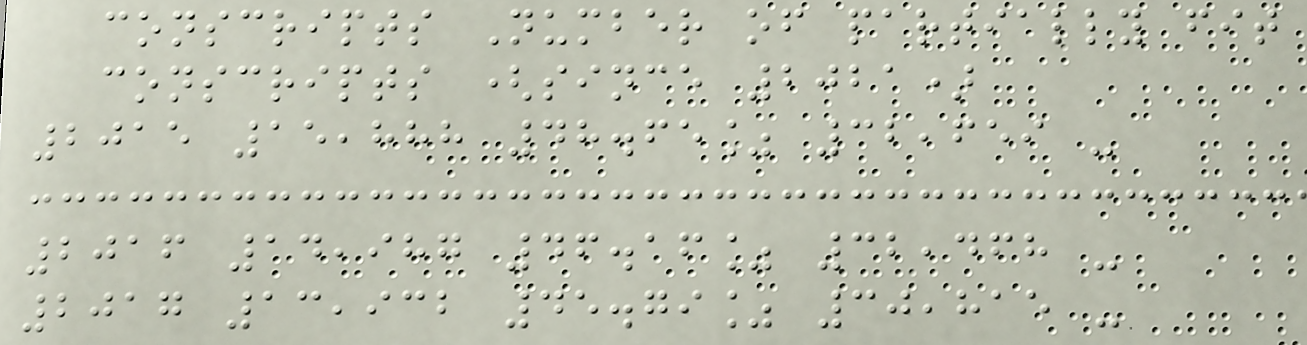conscripts Number of partially fit
conscripts (since 2021)
2015 15,888 48.65% 32,659 -
2016 14,987 46.16% 32,468 -
2017 13,932 45.79% 30,815 -
